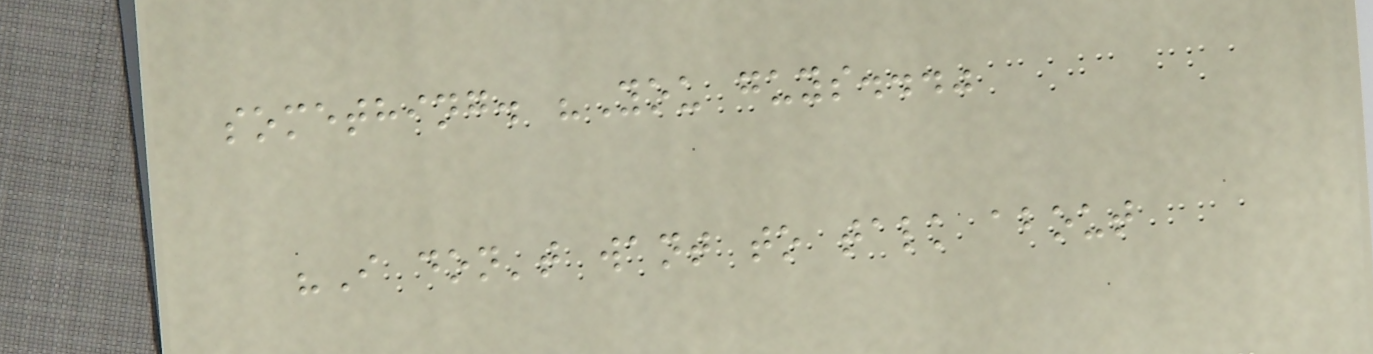something. "You guys..."
"I don't want to talk about
